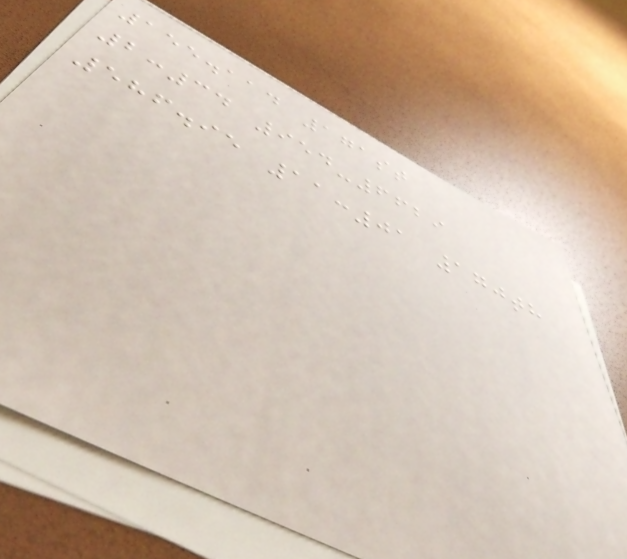155.114 171st
2:34 954-6629
586.95 11:01 170th
